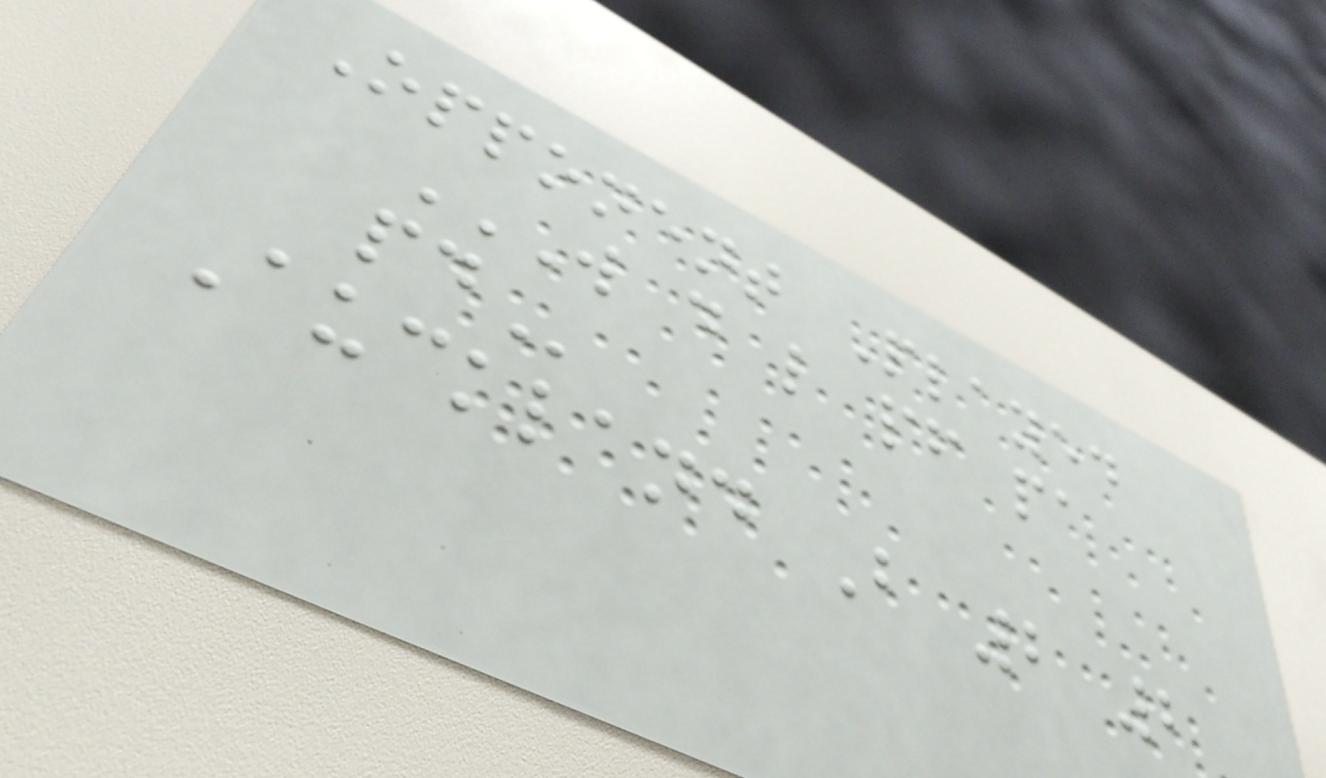Opponent Played
W D L PF PA
PD
Auckland B 2 2
